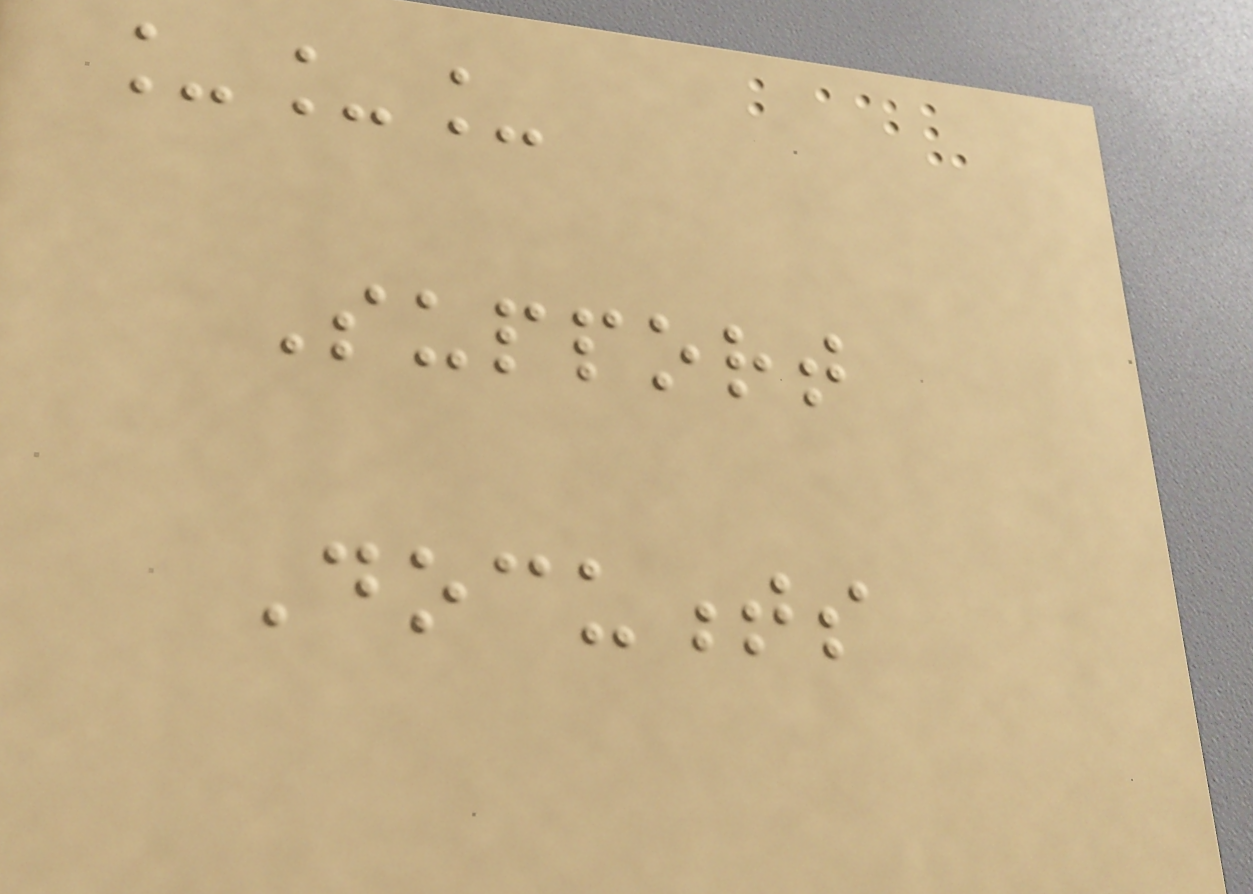___
Support
Documents
